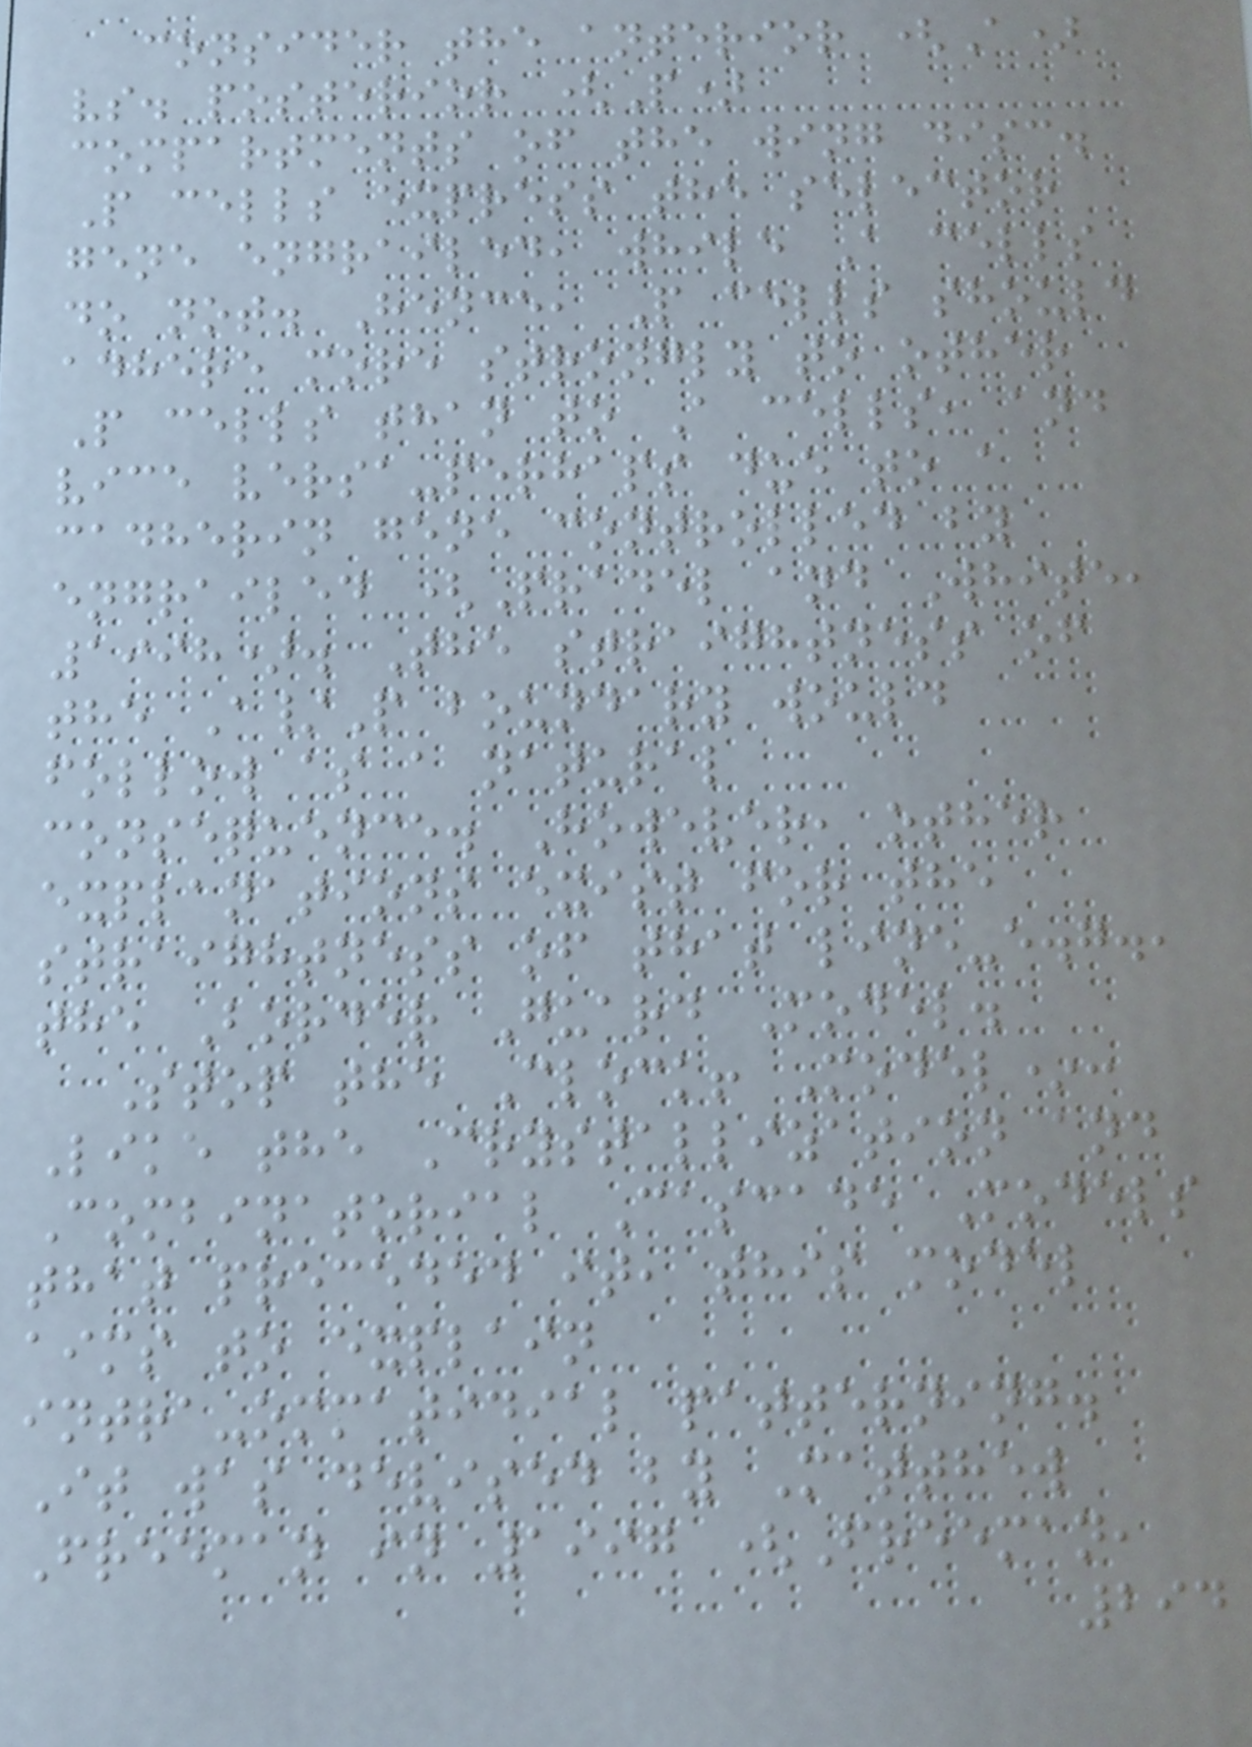consider the anterior (A)
vs. posterior (P)
compartments of the wing disc.
P cells express the selector
gene engrailed, while A cells
do not. Hence, P cells should
adhere more strongly to other
P cells than to A cells, and
vice versa-perhaps due to a
cadherin gene controlled by
engrailed (Pradel and White,
1998). The straightness of
the A/P boundary would
follow as a natural
consequence. However, other
explanations exist for the
straightness of that line-e.g.,
the Border Guard Model.
Stop the Clock! Model*:
Like the Crystallization and
Combinatorial Cascade Models
that preceded it, this model
aims to explain
intra-ommatidial patterning.
It was devised by Matthew
Freeman in 1997 (Freeman,
294
